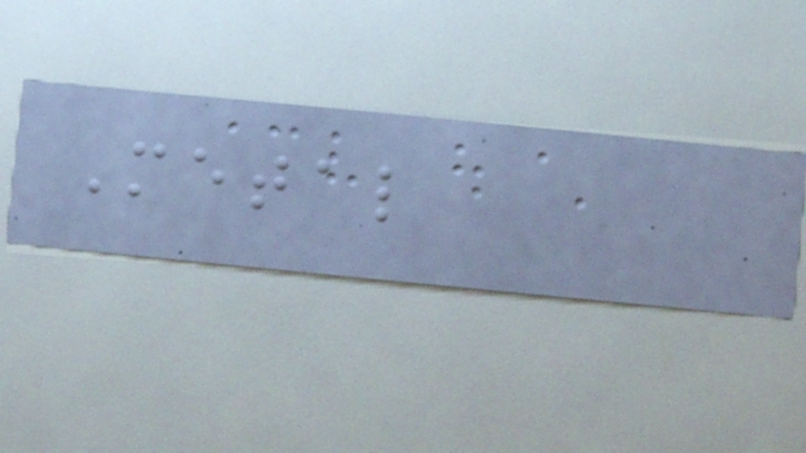Metal
